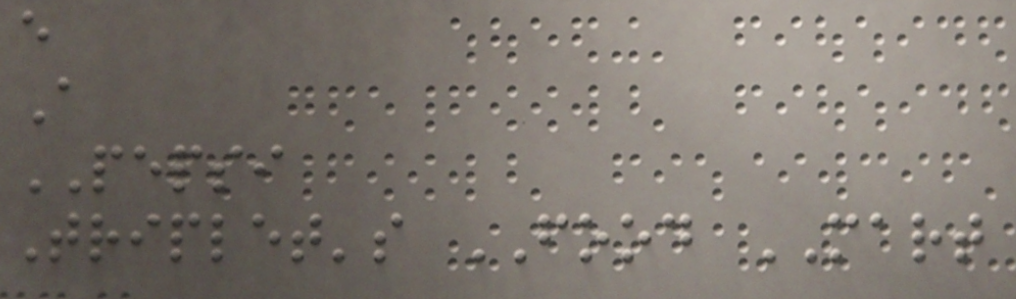e
A
PEPSI
Triplet's FOOD MART
